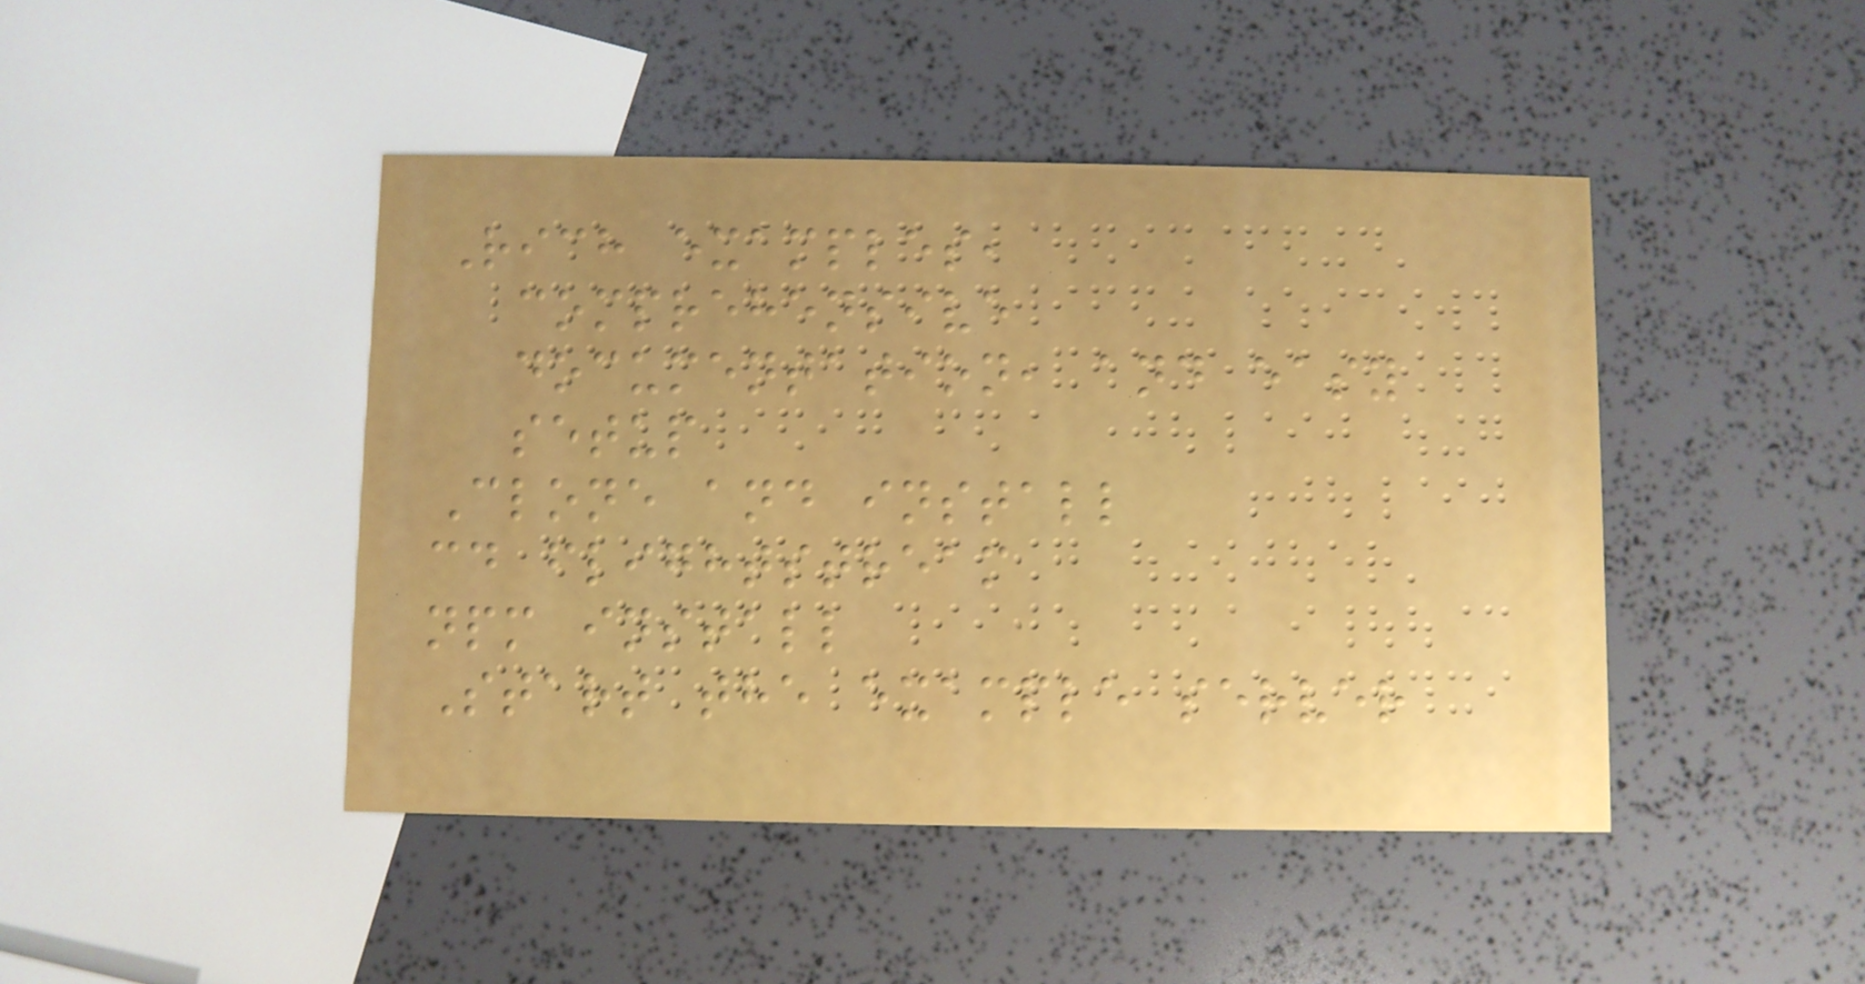Rich examples,
comprehensive
documentation, and easy
setup
Clone and install
cd flightstream
npm install
Start the example server
